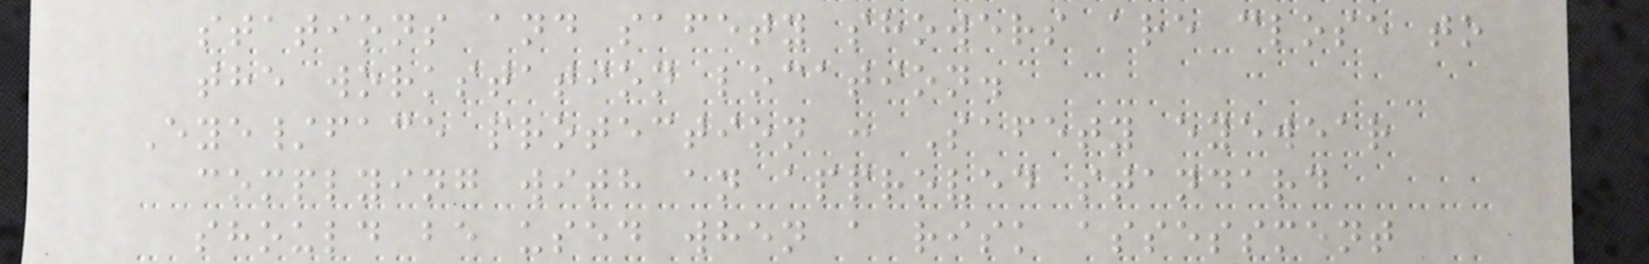stations and safety showers are close to
the workstation location.
Eye/face protection : Safety eyewear
complying with an approved standard
should be used when a risk assessment
